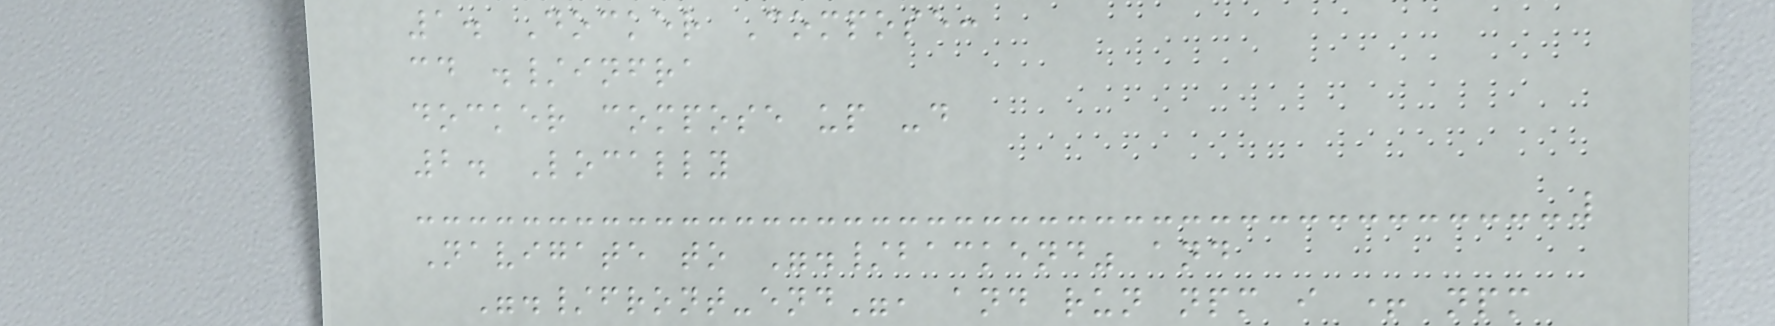1. Docker Compose:
cd ./infra
docker compose up -d
2. Locally
Navigate to "./backend" and
"./front-end", and run npm i + npm
